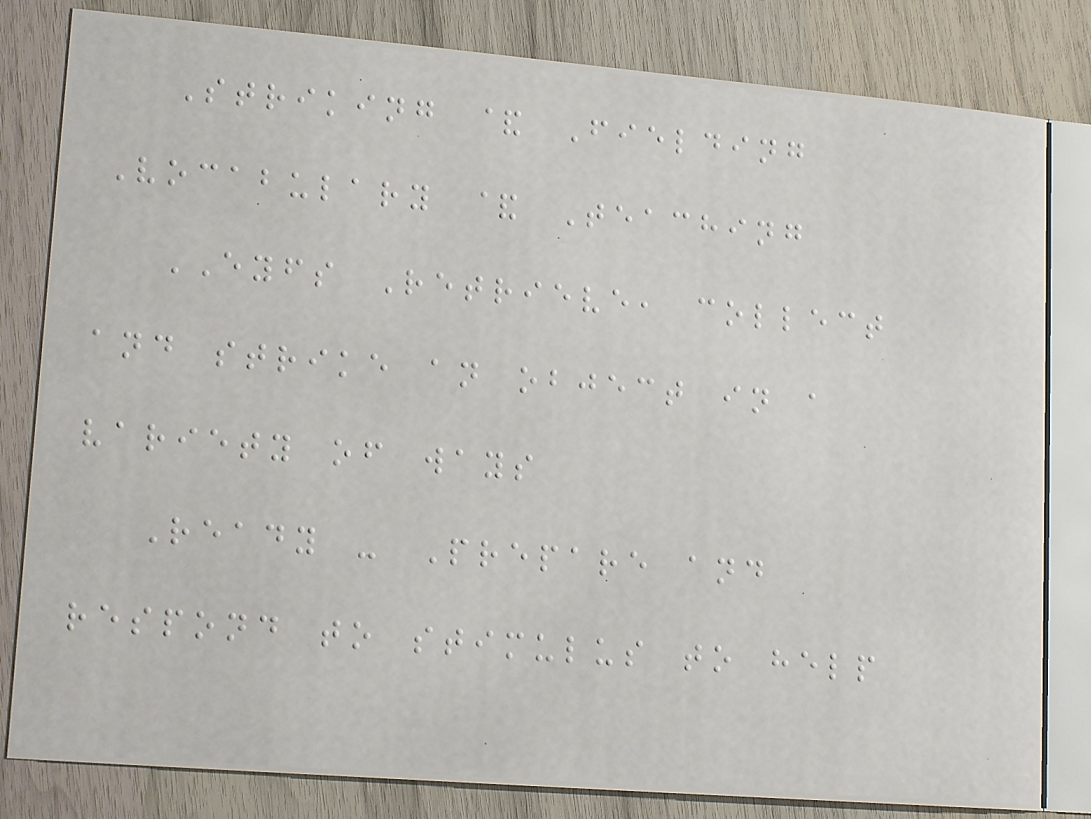Striking & Fielding
Vocabulary & Teaching
EYFS Retrieve, collect
and strike an object in a
variety of ways
Ready - Prepare and
respond to stimulus to help
